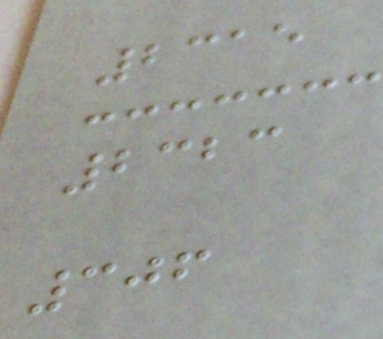2315
2323
306
